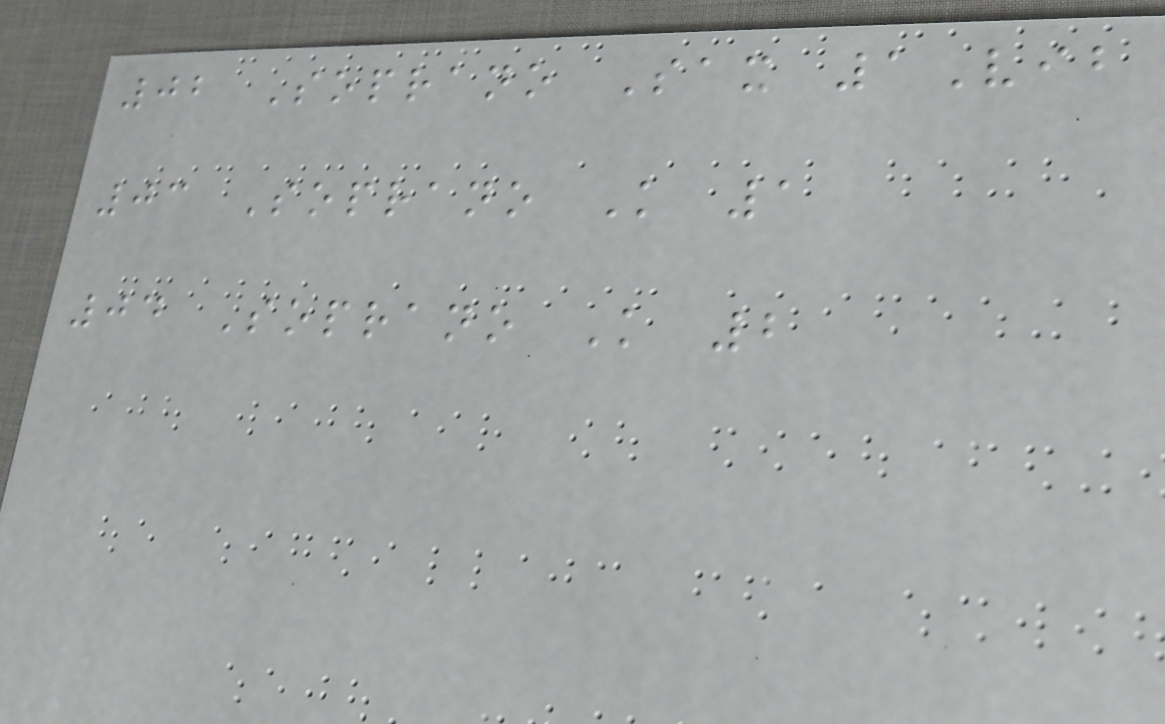02 Soprano Sax 1Vib
03 Soprano K 1
04 Soprano K 2
